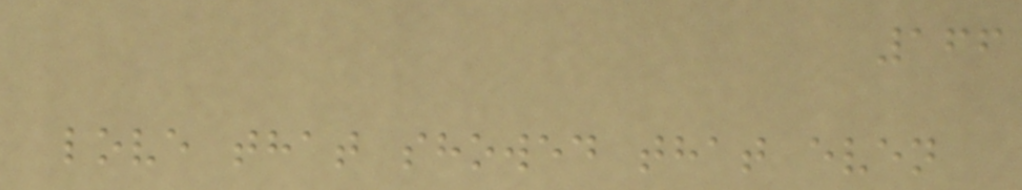166
love that showed that even
